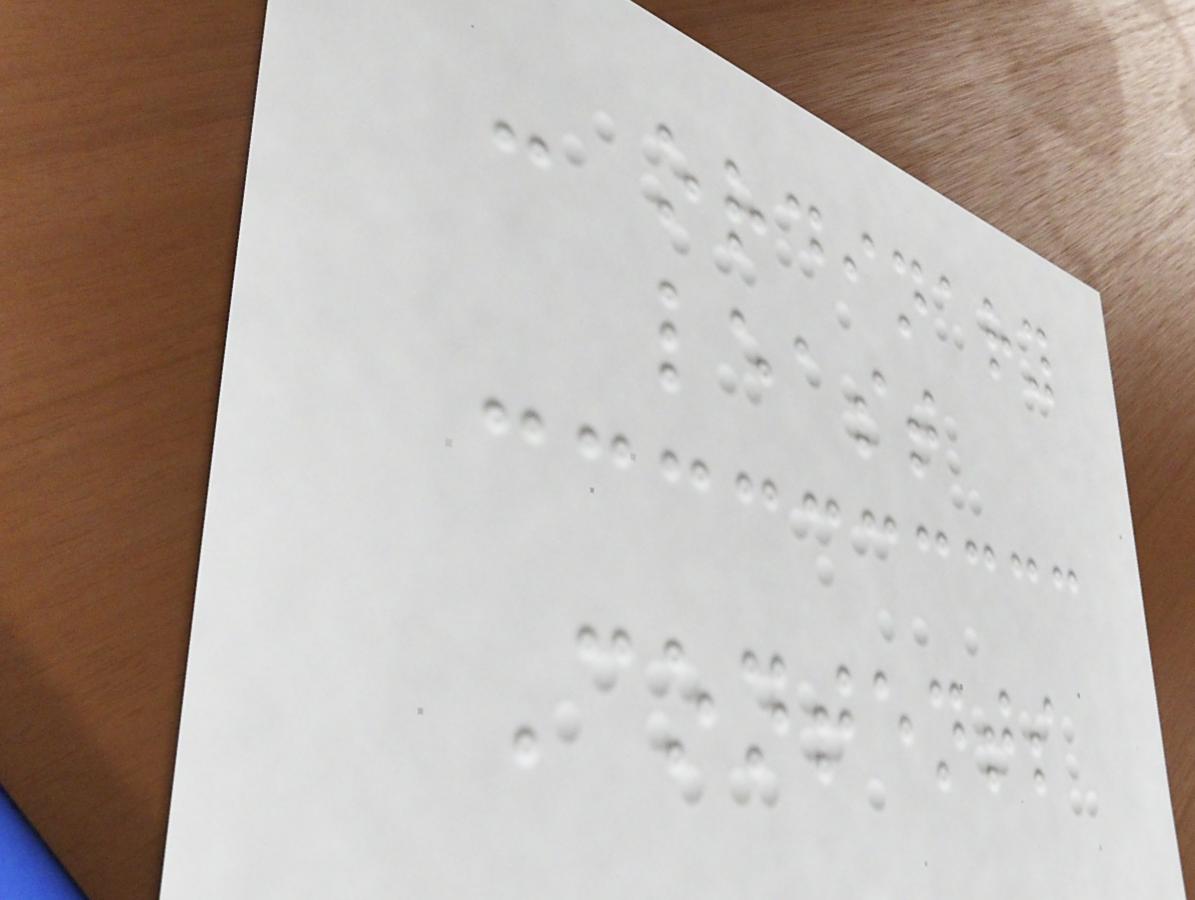- ordinary
least
Contents
